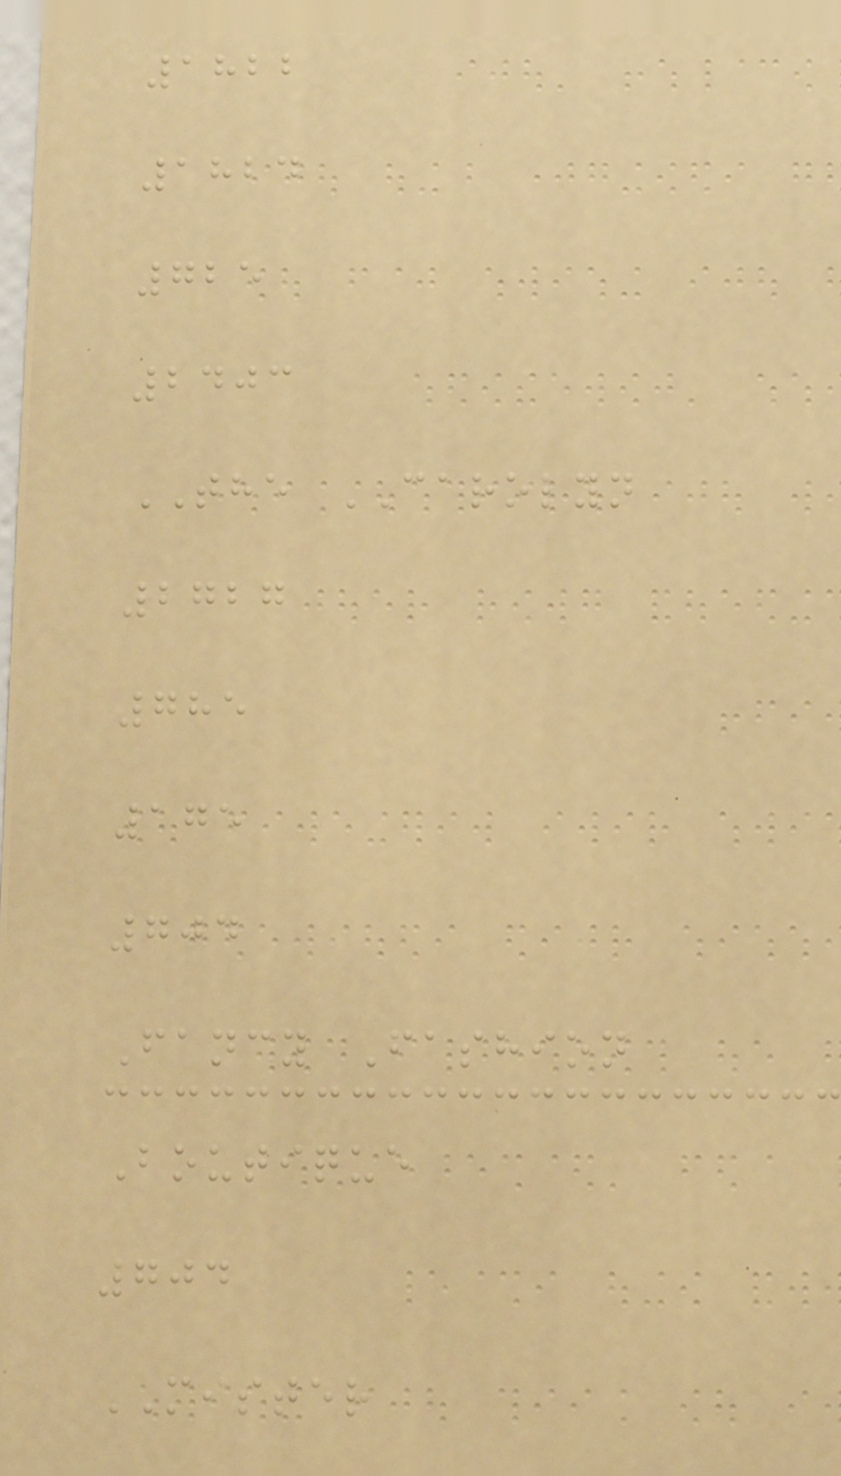1822
1824
725
2403
THE CAROLYN
2727
785
175
704
Fancy Fashion
Boutique
704
MISTER
